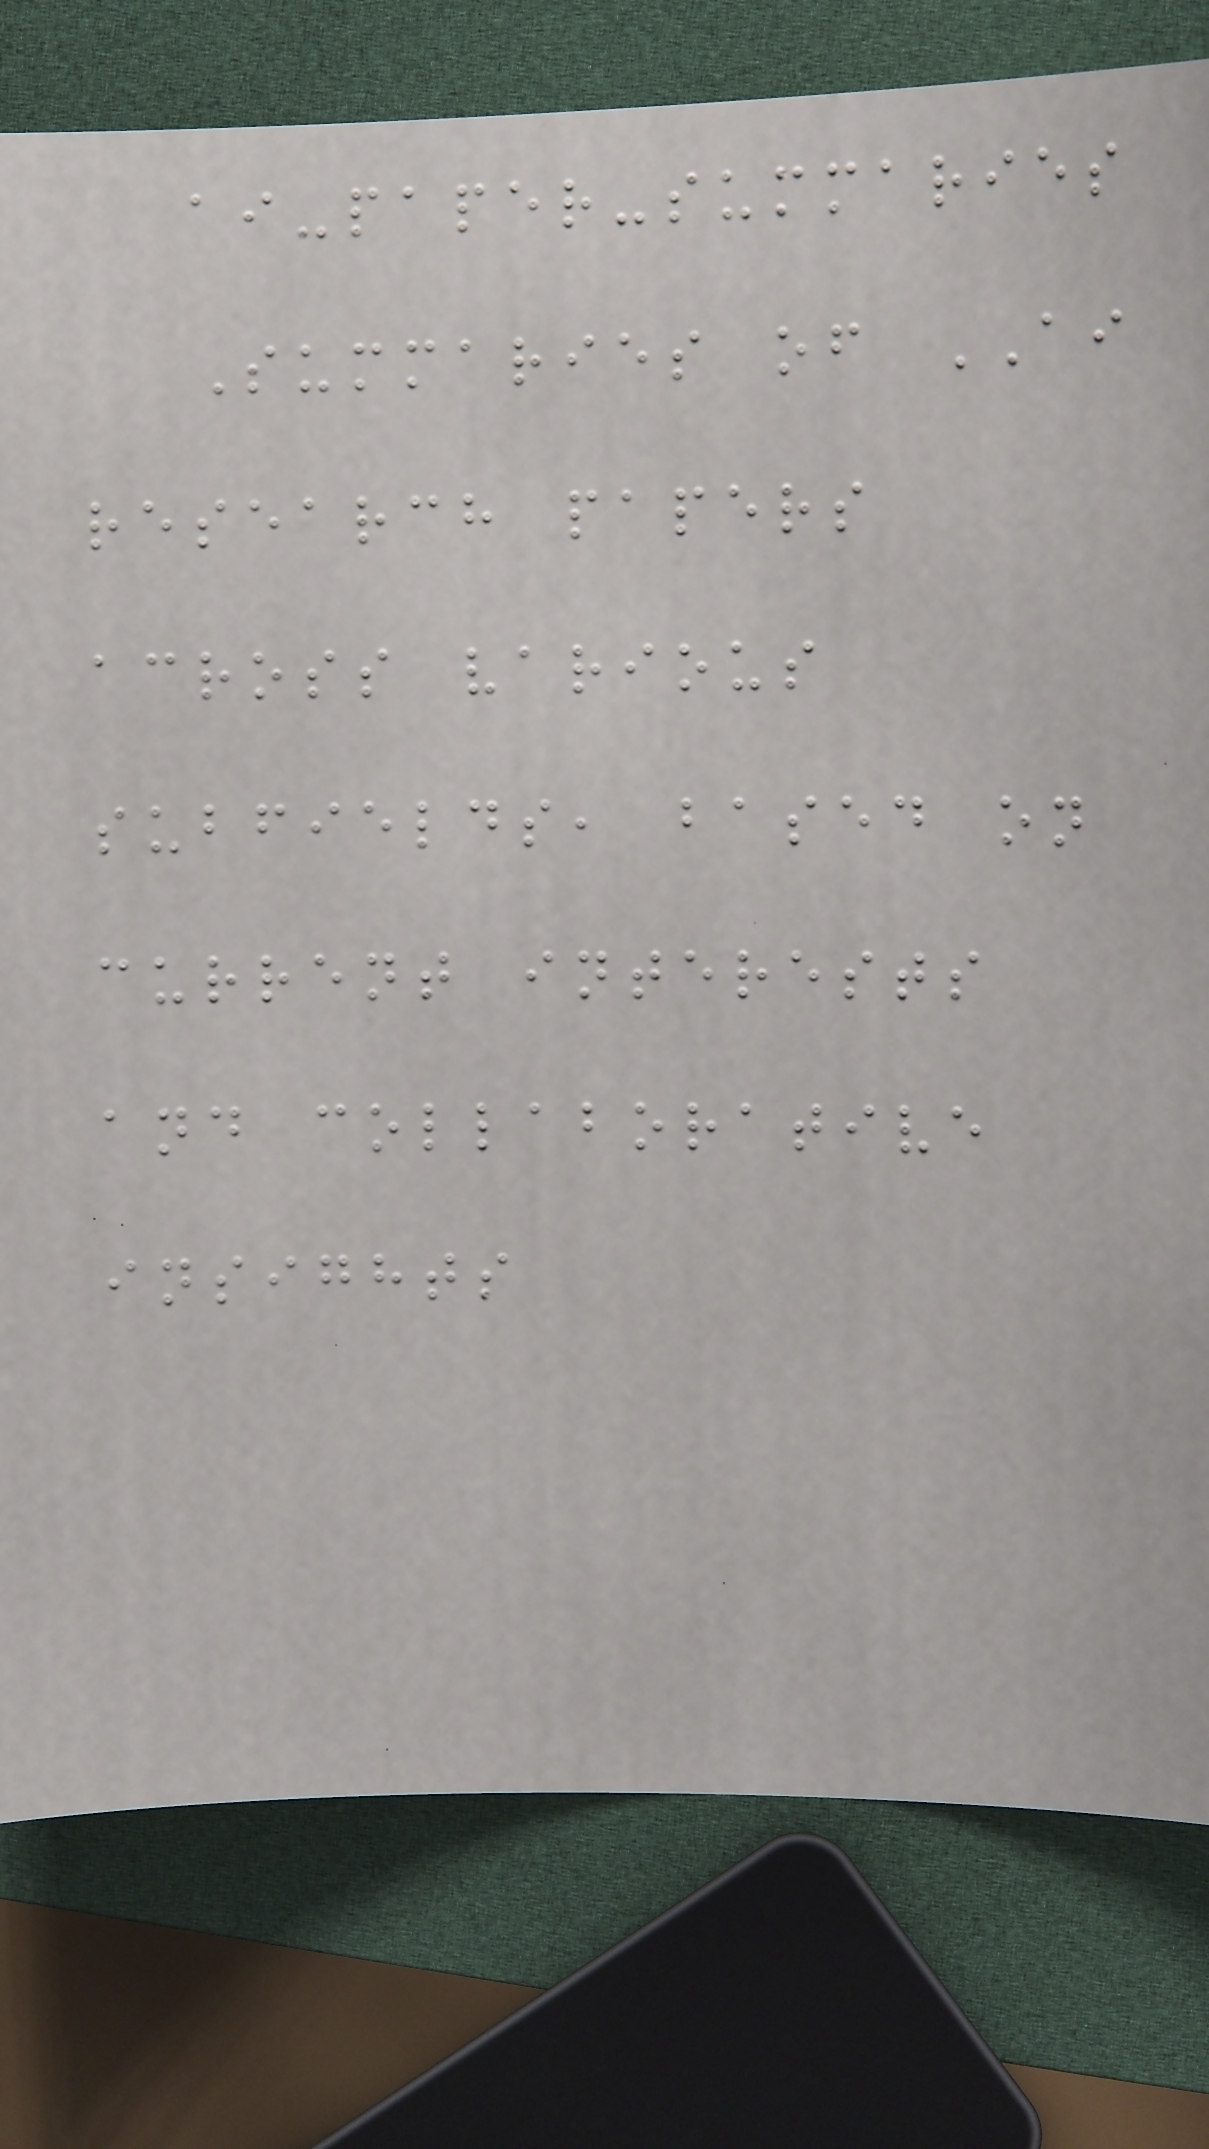ai-paper-summaries
Summaries of AI
research papers
across various
subfields, based on
current interests
and collaborative
insights
